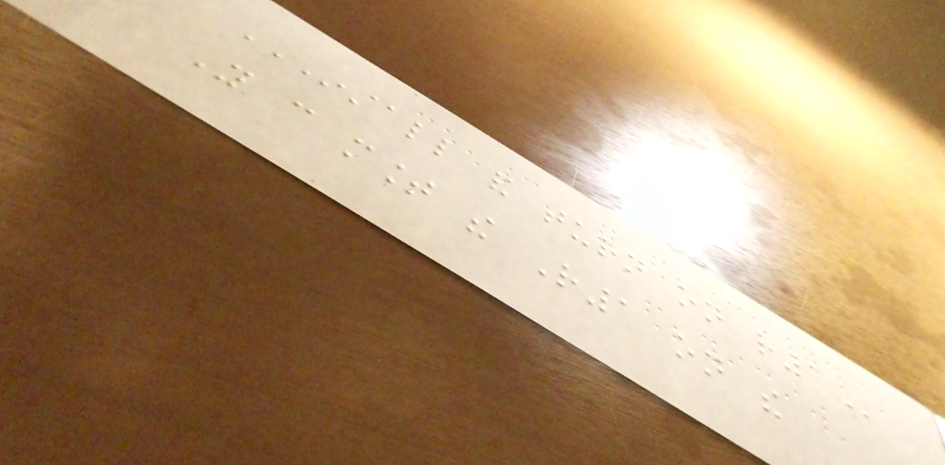INSTALL AND TURN ON R1
You can mount the R1 on the
